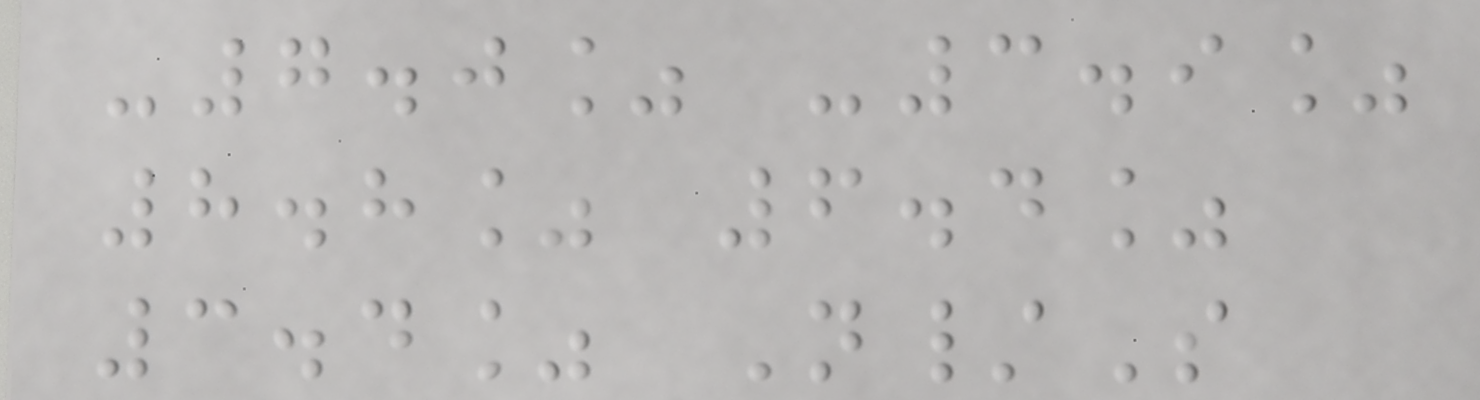-7.0% -3.9%
8.8% 6.4%
3.4% N/S
